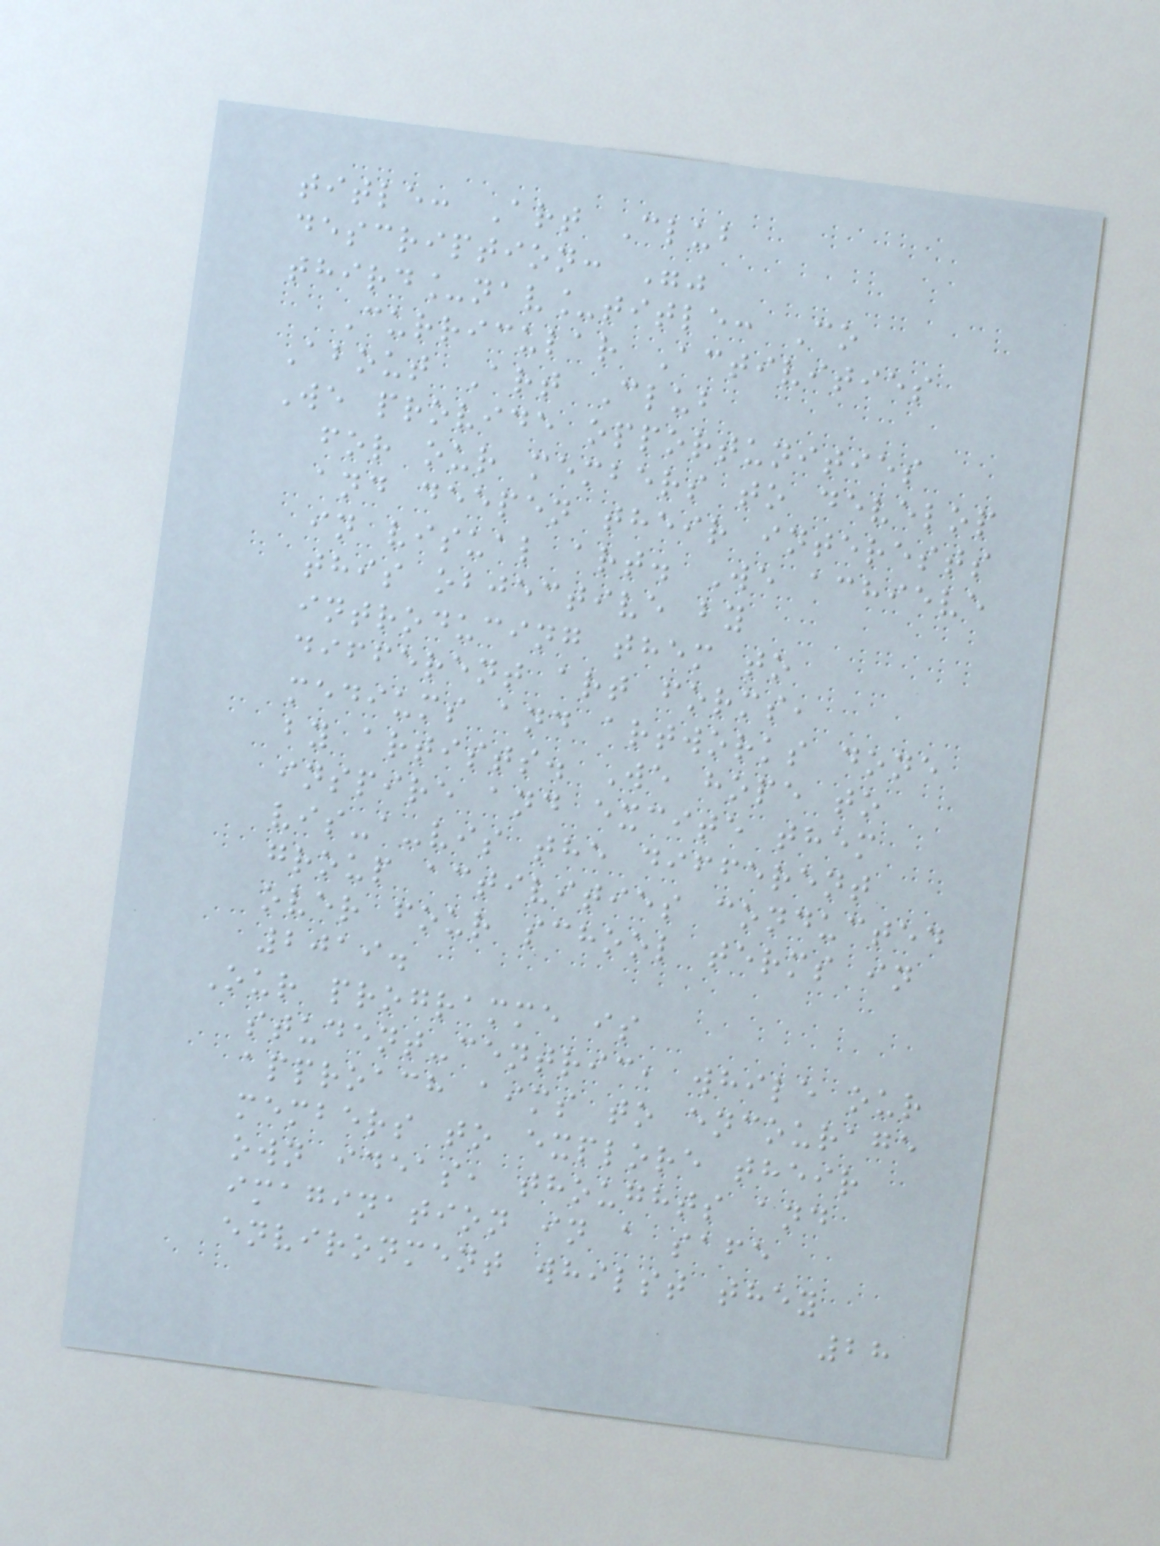title: Art Club
description: ""
third_nav_title: Co
Curricular Activities
About Art Club
We provide opportunities
for our members to develop
and deepen their interests
in visual art. We achieve
this objective by
introducing them to
different art forms,
mediums and artworks done
by artists. We hope to
inspire and excite them
vis-a-vis the different
group activities conducted
over four school terms in
2019.
Our programme is
student-centric, while our
approach aims to encourage
members to explore their
own ideas, thoughts and
imagination in a safe
environment whilst they
28
